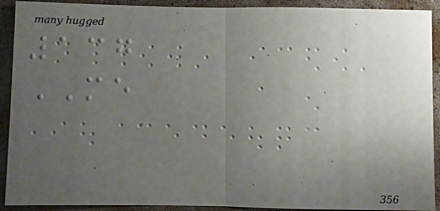137
ME
